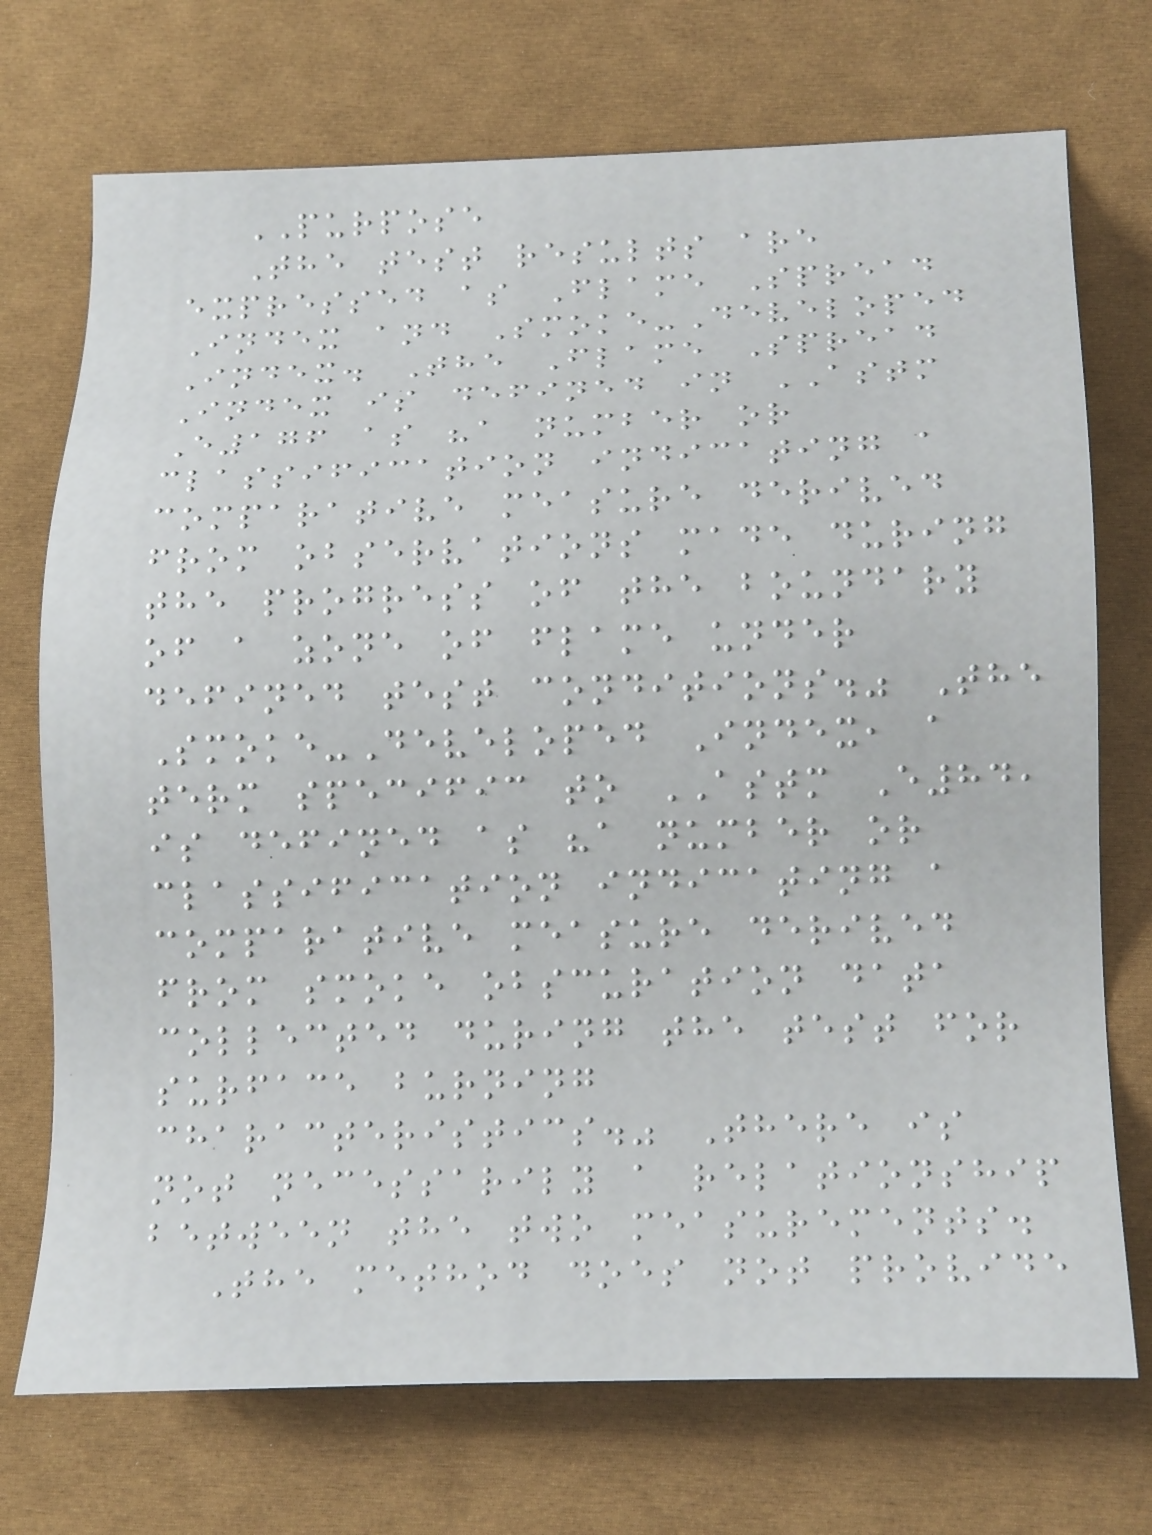PURPOSE
The test results are
expressed as Flame Spread
Index and Smoke-Developed
Index. The Flame Spread
Index is defined in ASTM
E176 as "a number or
classification indicating a
comparative measure derived
from observations made during
the progress of the boundary
of a zone of flame under
defined test conditions." The
Smoke-Developed Index, a
term specific to ASTM E84,
is defined as "a number or
classification indicating a
comparative measure derived
from smoke obscuration data
collected during the test for
surface burning
characteristics." There is
not necessarily a relationship
between the two measurements.
The method does not provide
